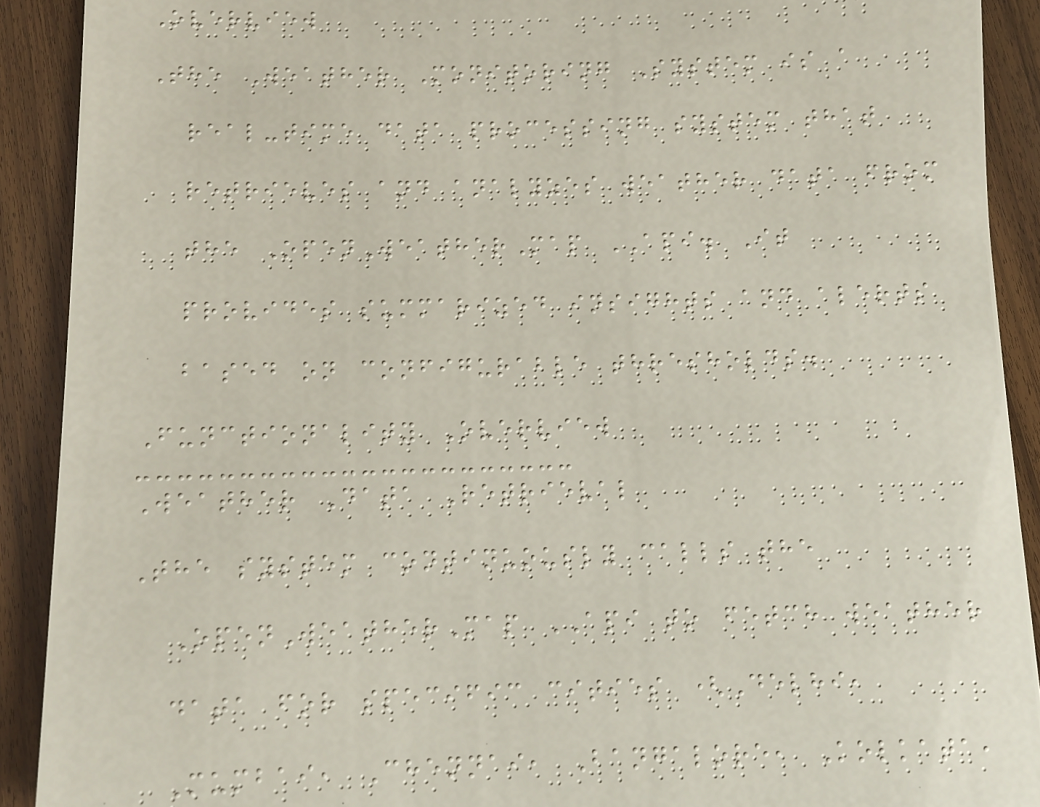Overview
The Weather Monitoring System is a
real-time data processing system that
retrieves and analyzes weather data from
the OpenWeatherMap API. It
provides summarized insights and alerts
based on configurable thresholds.
Functionality Overview
Weather Data Retrieval
The system continuously calls the
OpenWeatherMap API to fetch weather
data for specific cities (Delhi,
Mumbai, Chennai, Bangalore, Kolkata,
